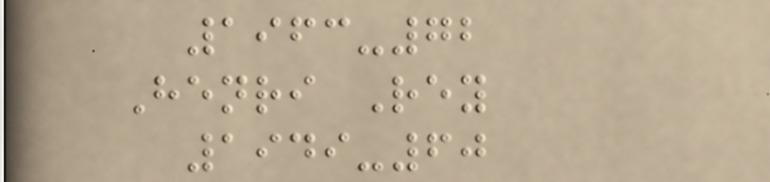1963-72
Henri Rey
1949-60
